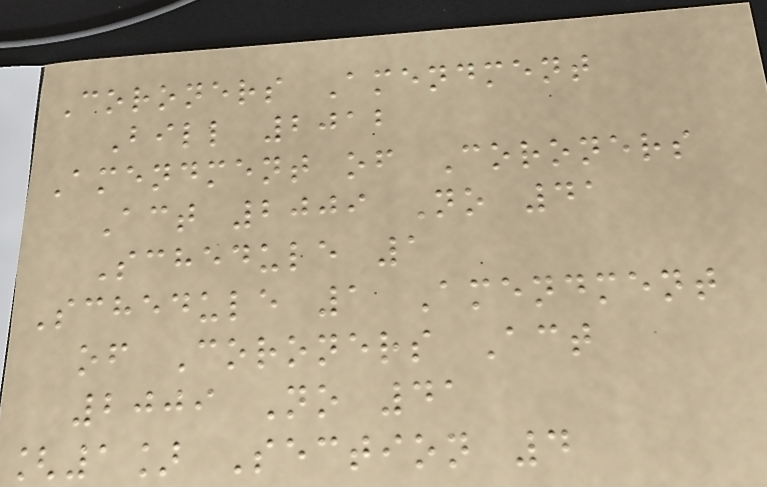Coroners Amendment
Bill 2012
Amendment of Coroners
Act 2009 No 41
Schedule 1
Schedule 1 Amendment
of Coroners Act
2009 No 41
[1] Section 4
